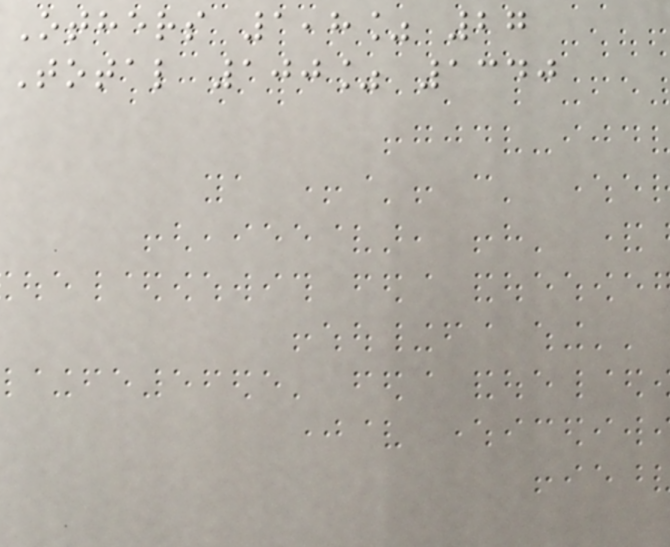Others 1,8% 27
Total 100% 1340
